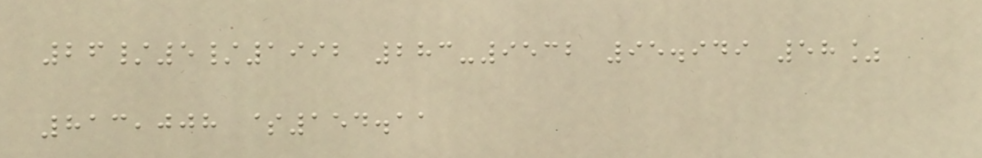26/5/1992 283-9532 95.949 58%
813,008 $154.11
